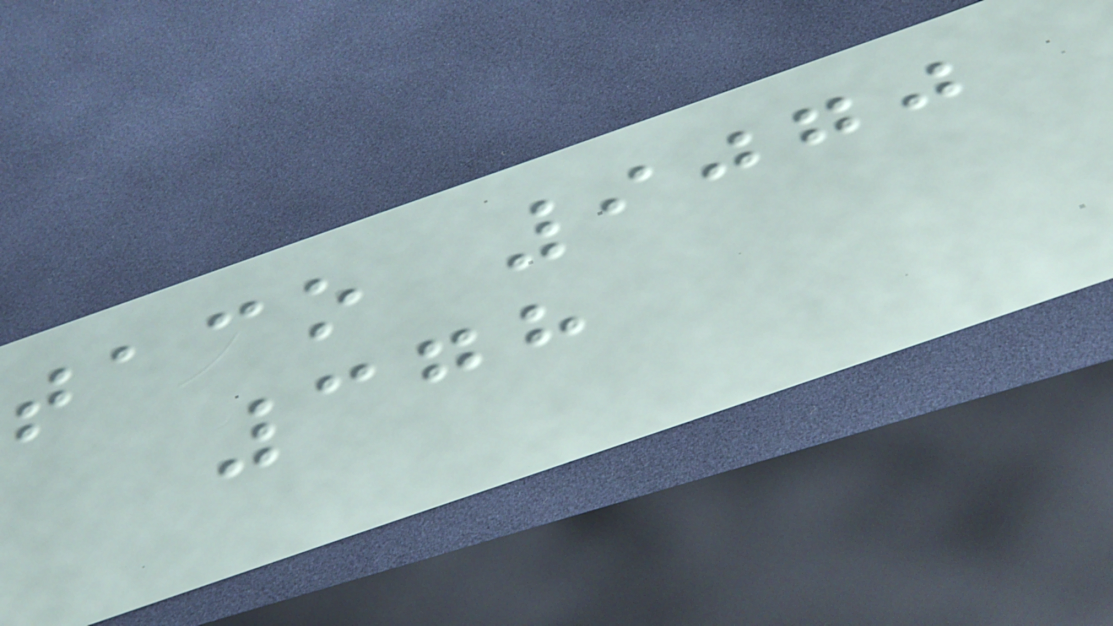taco 9070
378
